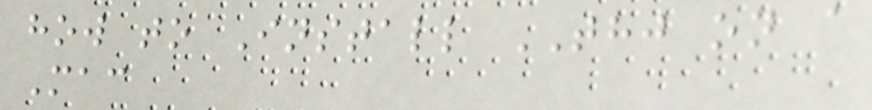how to Install THJ on a
Mac
